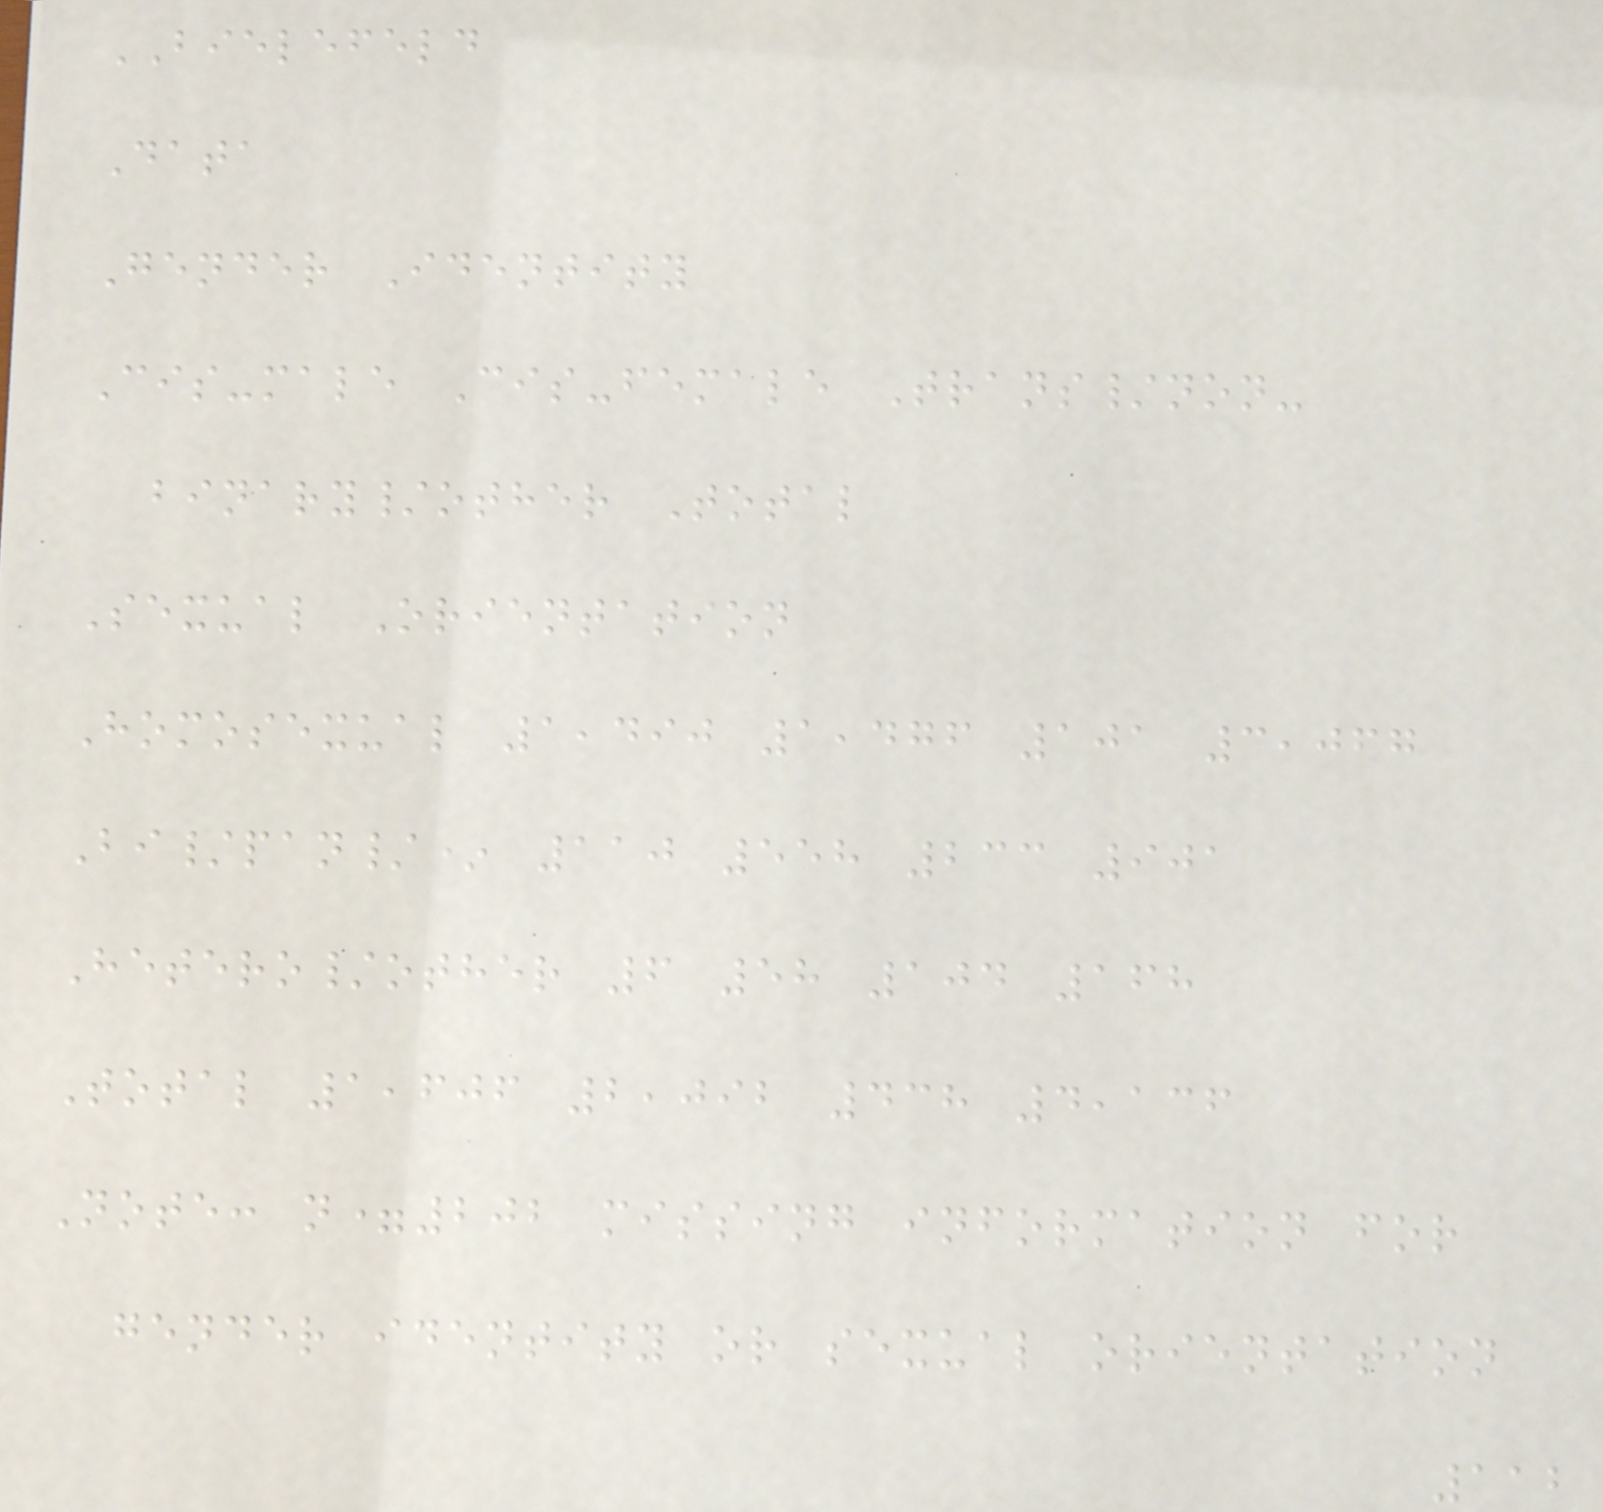BIELEFELD
Data
Gender Identity
Cis-male Cis-female Trans/non-
binary/other Total
Sexual Orientation
Homosexual 1,490 1,476 101 3,067
Bi/pan/* 110 558 233 901
Hetero/other 6 58 104 168
Total 1,606 2,092 438 4,136
Note: n=202 missing information for
gender identity or sexual orientation
112
